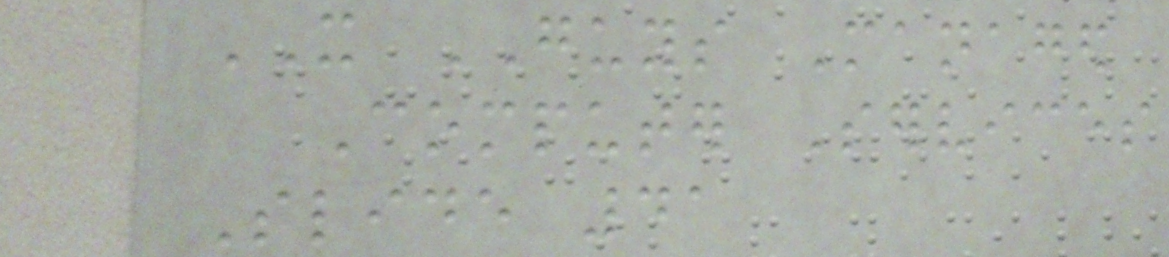IT GUYS Managed
Computer Services
Slide 41
